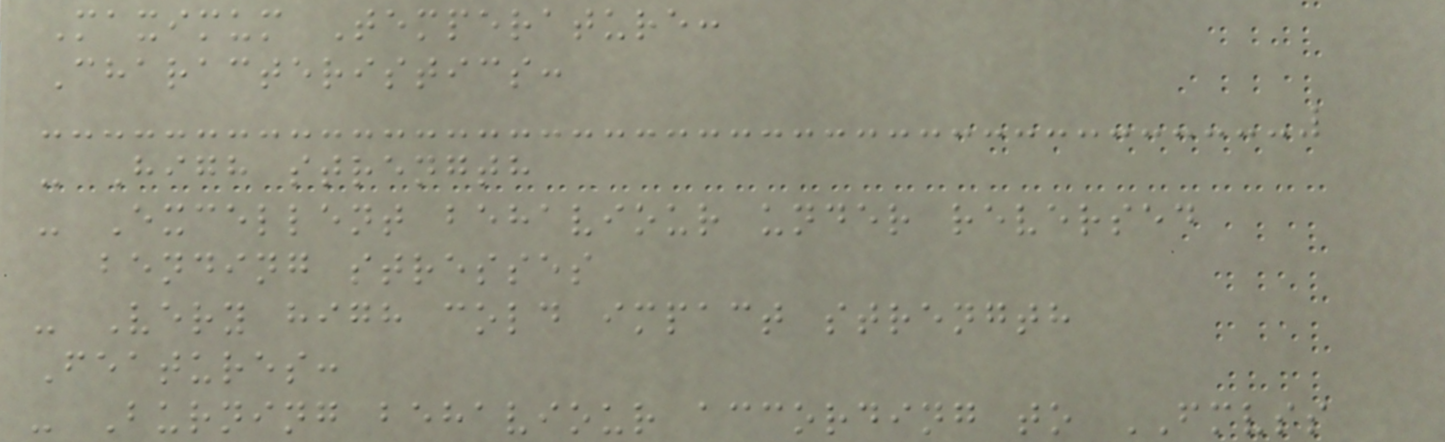Maximum Temperature:
Characteristics:
- High strength
- Excellent behaviour under reversed
bending stresses
- Very high cold impact strength
Features:
- Burning behaviour according to FMVSS
